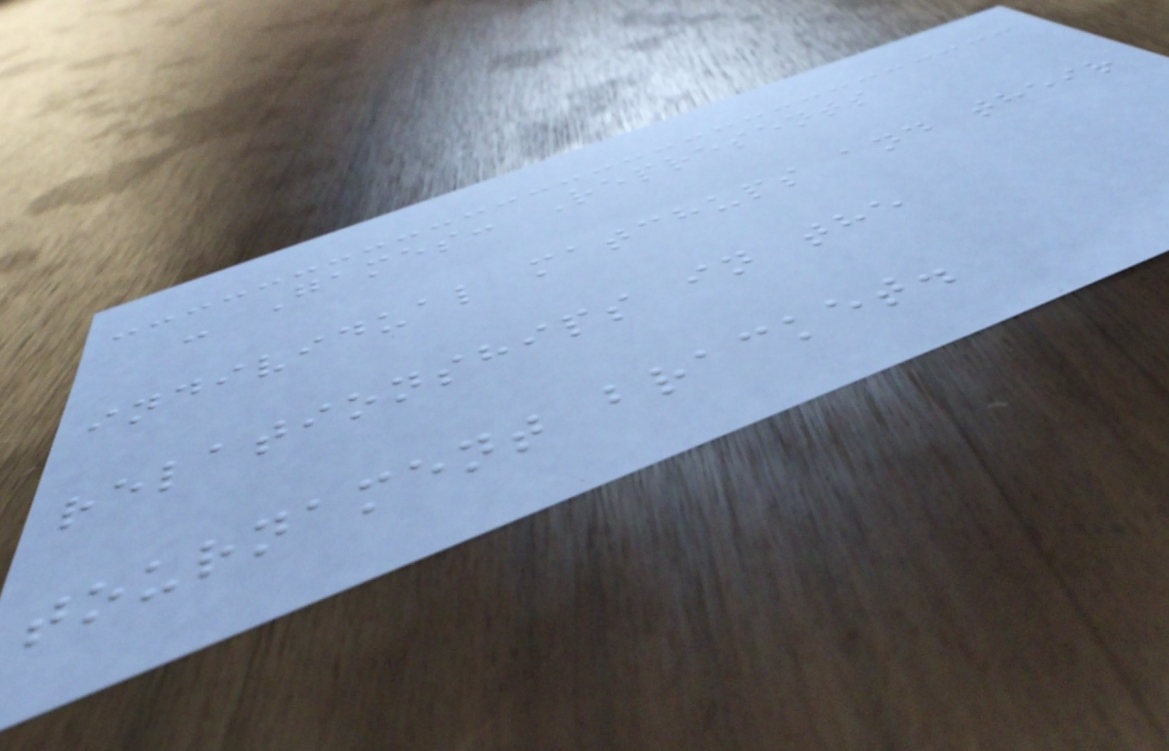- Games: Represents
individual matchups and their
relationships in the
tournament bracket.
